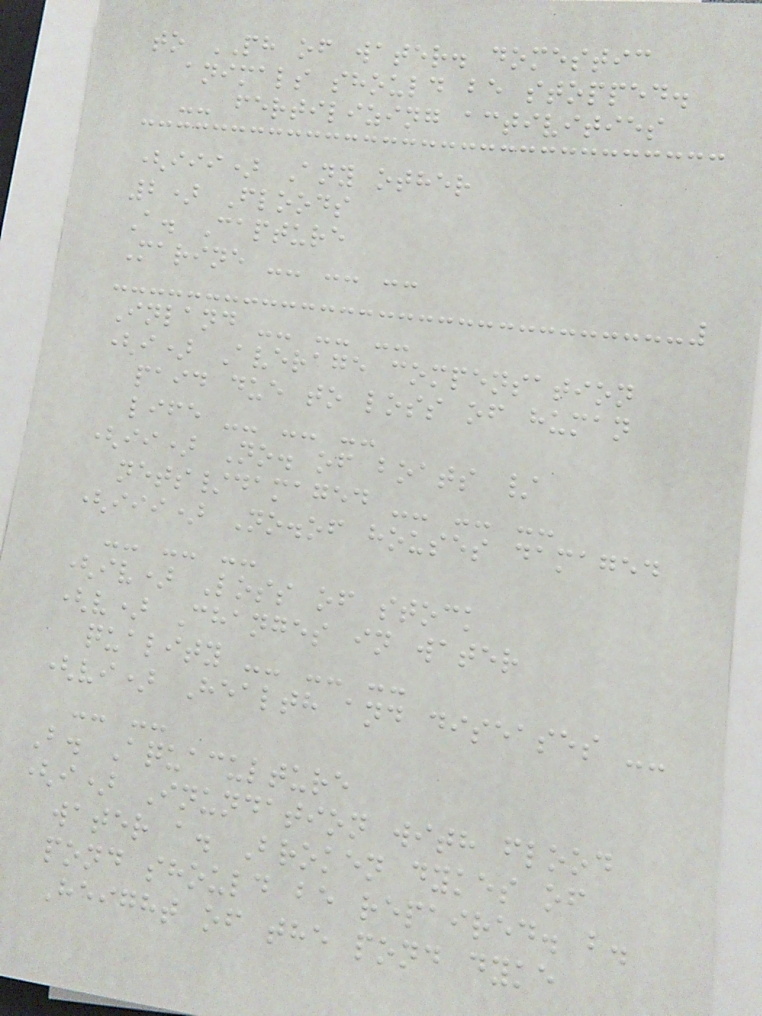to PH of water. domestic
animals should be stopped.
-- fertilizing activities
(iii) Any other
2) Floods
A. Capture
Marine -- -- --
Inland -- -- --
(i) Average compensation
paid due to loss of human
life -- -- --
(ii) No. of boats /
nets/damaged -- -- --
(iii) No.of houses damaged
-- -- --
(iv) Loss of stock
(v) Changes in water
quality -- -- --
(vi) Health and diseases --
-- --
B. Aquaculture
(i) Inundation with flood
water a. Broken dykes of
pond should be repaired. b.
Height of the pond dyke
